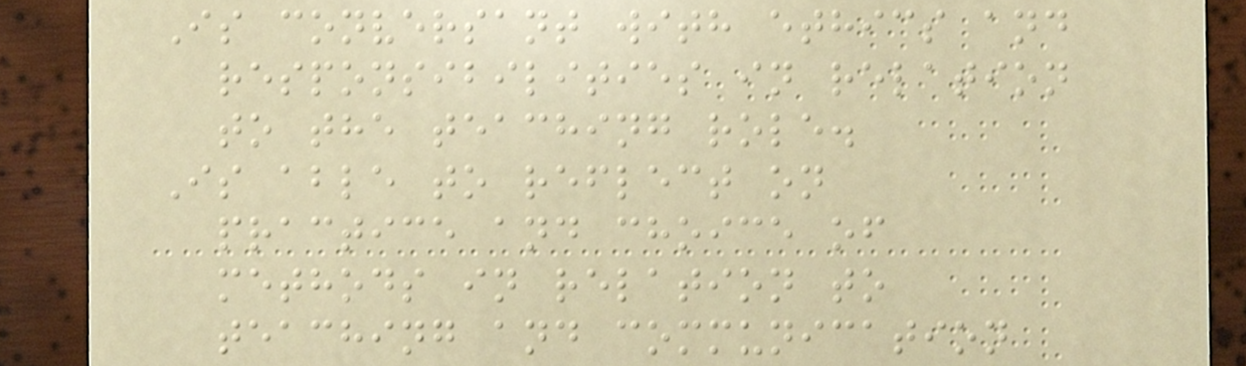Is conversant with ethics and
responsibilities in relation
to the teaching role.
Is able to reflect on
practice and choice of
methods in relation to
teaching and communication
